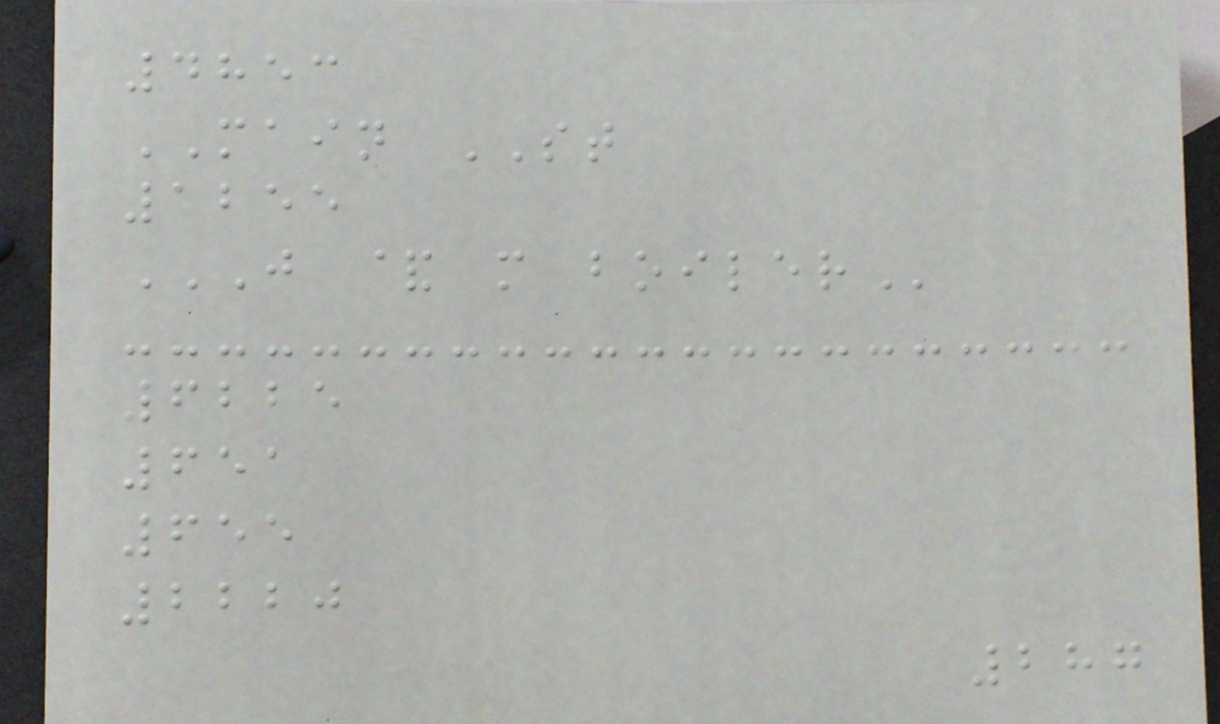4853
MAIN ST
1255
J & M BOILER
6225
651
655
2220
287
